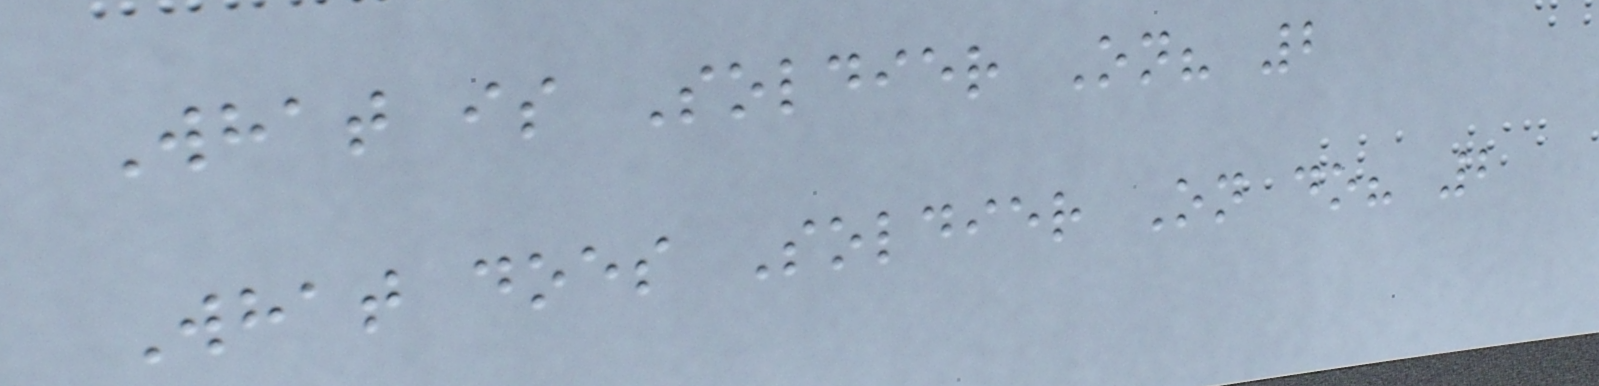What is Soldier On? 2
What does Soldier On do? 2
